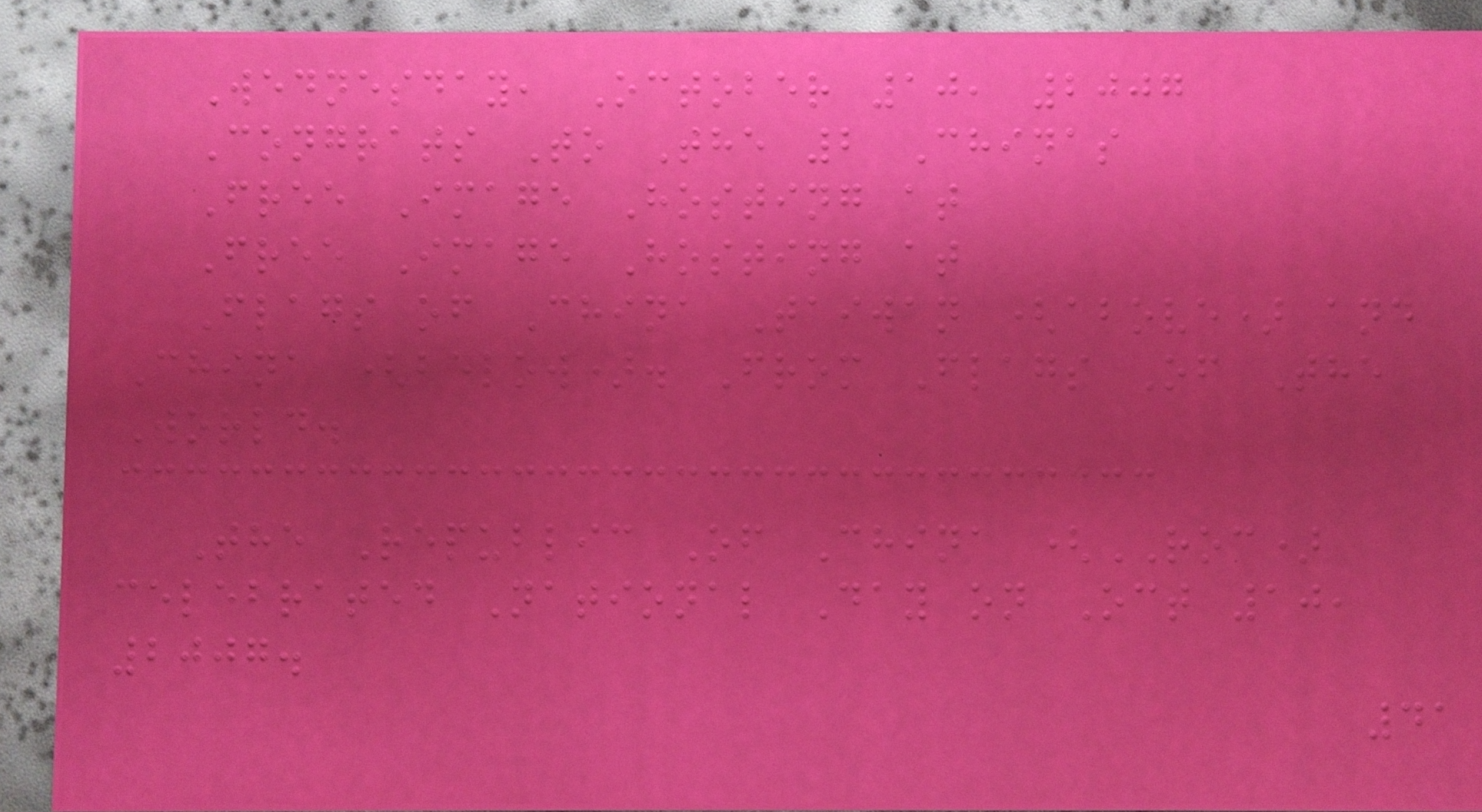Wednesday, October 10, 2007
Congrats To The 2 Chinas
Free Image Hosting at
Free Image Hosting at
Flags of China Taiwan (above) and
China (below). From Flags Of The
World.
The Republic Of China (ROC)
celebrated National Day on Oct 10,
2007.
41
